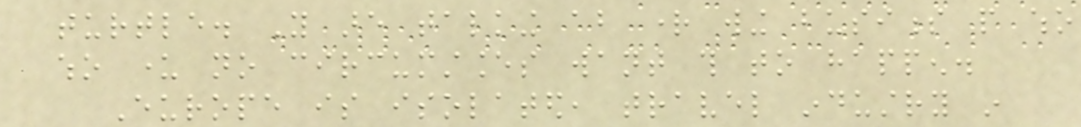turtle. You are talking about right wing business people who
who under no circumstances want this to happen.
Europe is isolated, travel industry in
